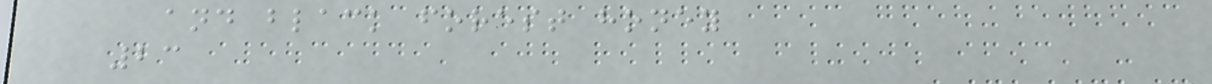and black forest honey
23
